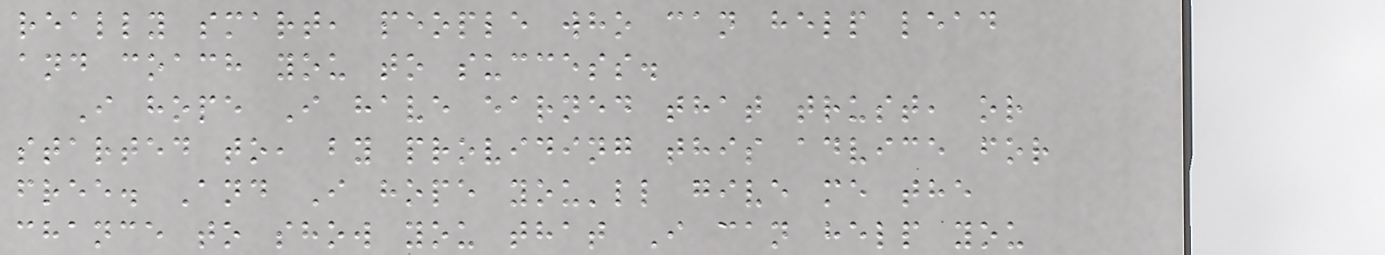really smart, people who can help lead
and coach you to success.
I hope I have earned that trust, or
started to, by providing this advice for
free. And I hope you'll give me the
chance to show you that I can help you
